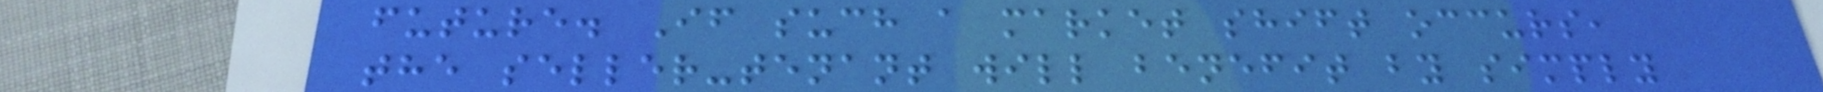future. If such a market shift occurs,
the seller-tenant will benefit by simply
